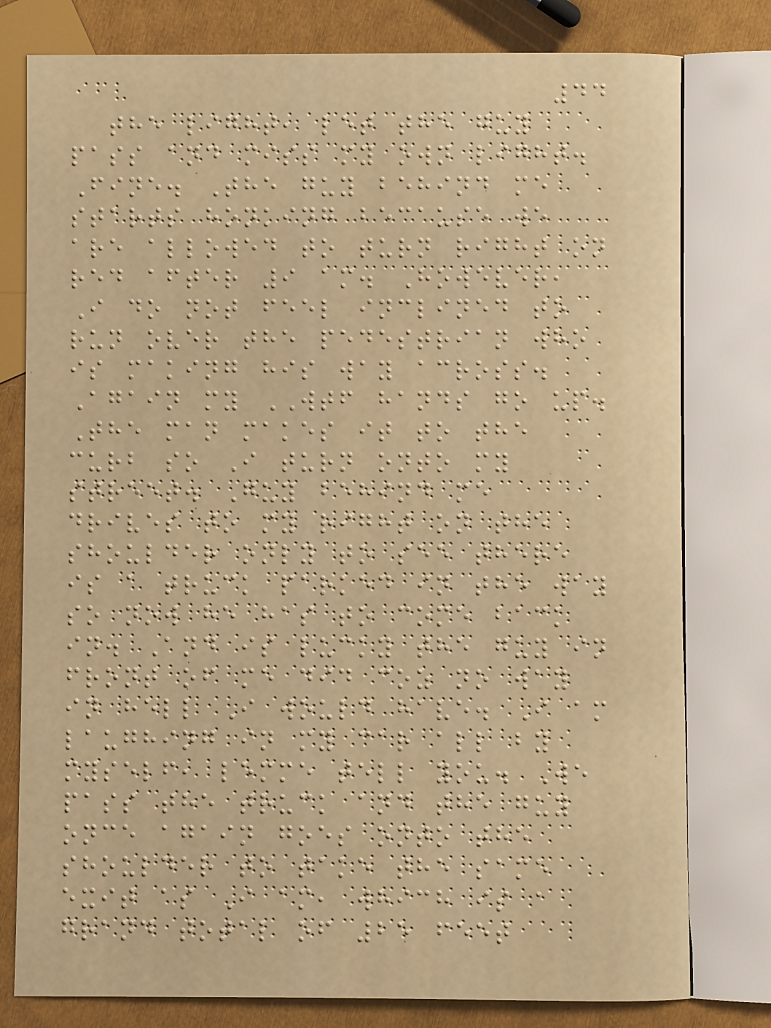44
the light, let the guy
pass and miss my own light.
Fine. The guy behind me
starts honking because we
are allowed to turn right on
red after 9 am. However,
I do not feel inclined to
run over the pedestrian who
is making his way across.
Again my WTF hands go up.
The man makes it to the
curb so I turn onto my
street. Guy behind me
drives to my right on the
shoulder only to see there
is a truck parked in the way
so now he has to come back
in. And is lucky the guy in
front of me did coz no way
in hell I would have. I am
laughing in my car all by
myself, lemme tell you. We
pass the truck and the guy
once again goes onto the
shoulder to take the same
exit as I am, which is a
grand total of 25 feet
